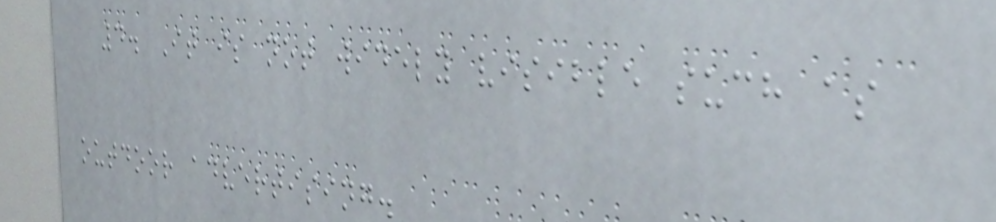4. It is not widely visible such as
outdoor advertising.
